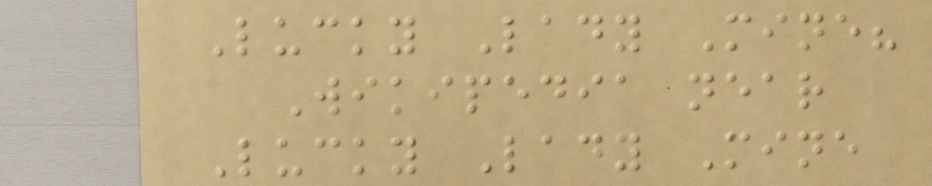Lucky Lady Mine?
Wikipedia near
Lucky Lady Mine
